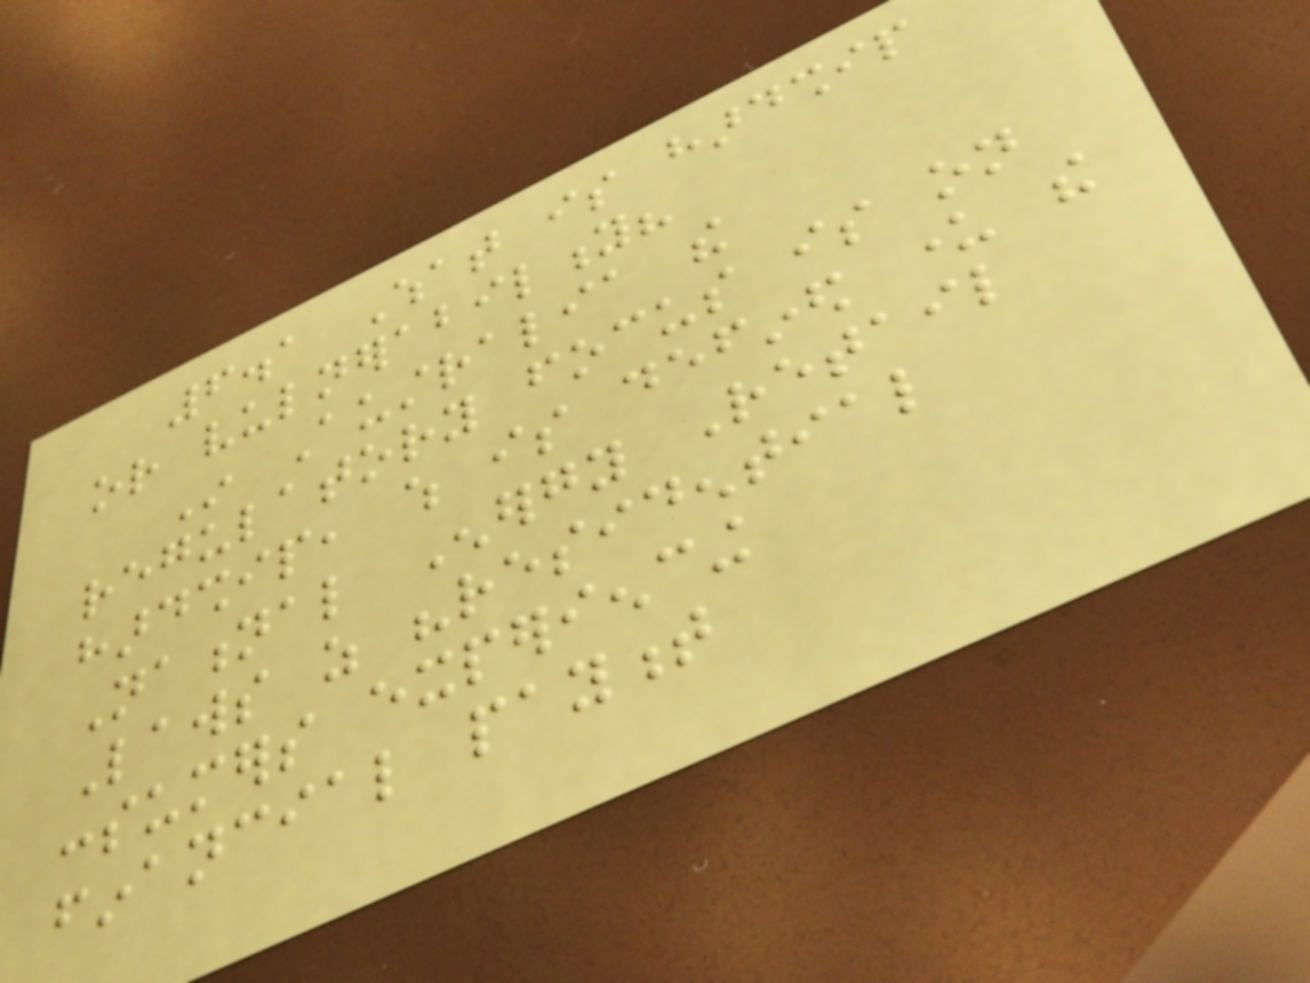6.1 What is hardship
or vulnerability?
In Australia the
regulatory focus is on
hardship, which is defined under the
National Energy Retail
Laws as "residential
consumers experiencing
financial payment
